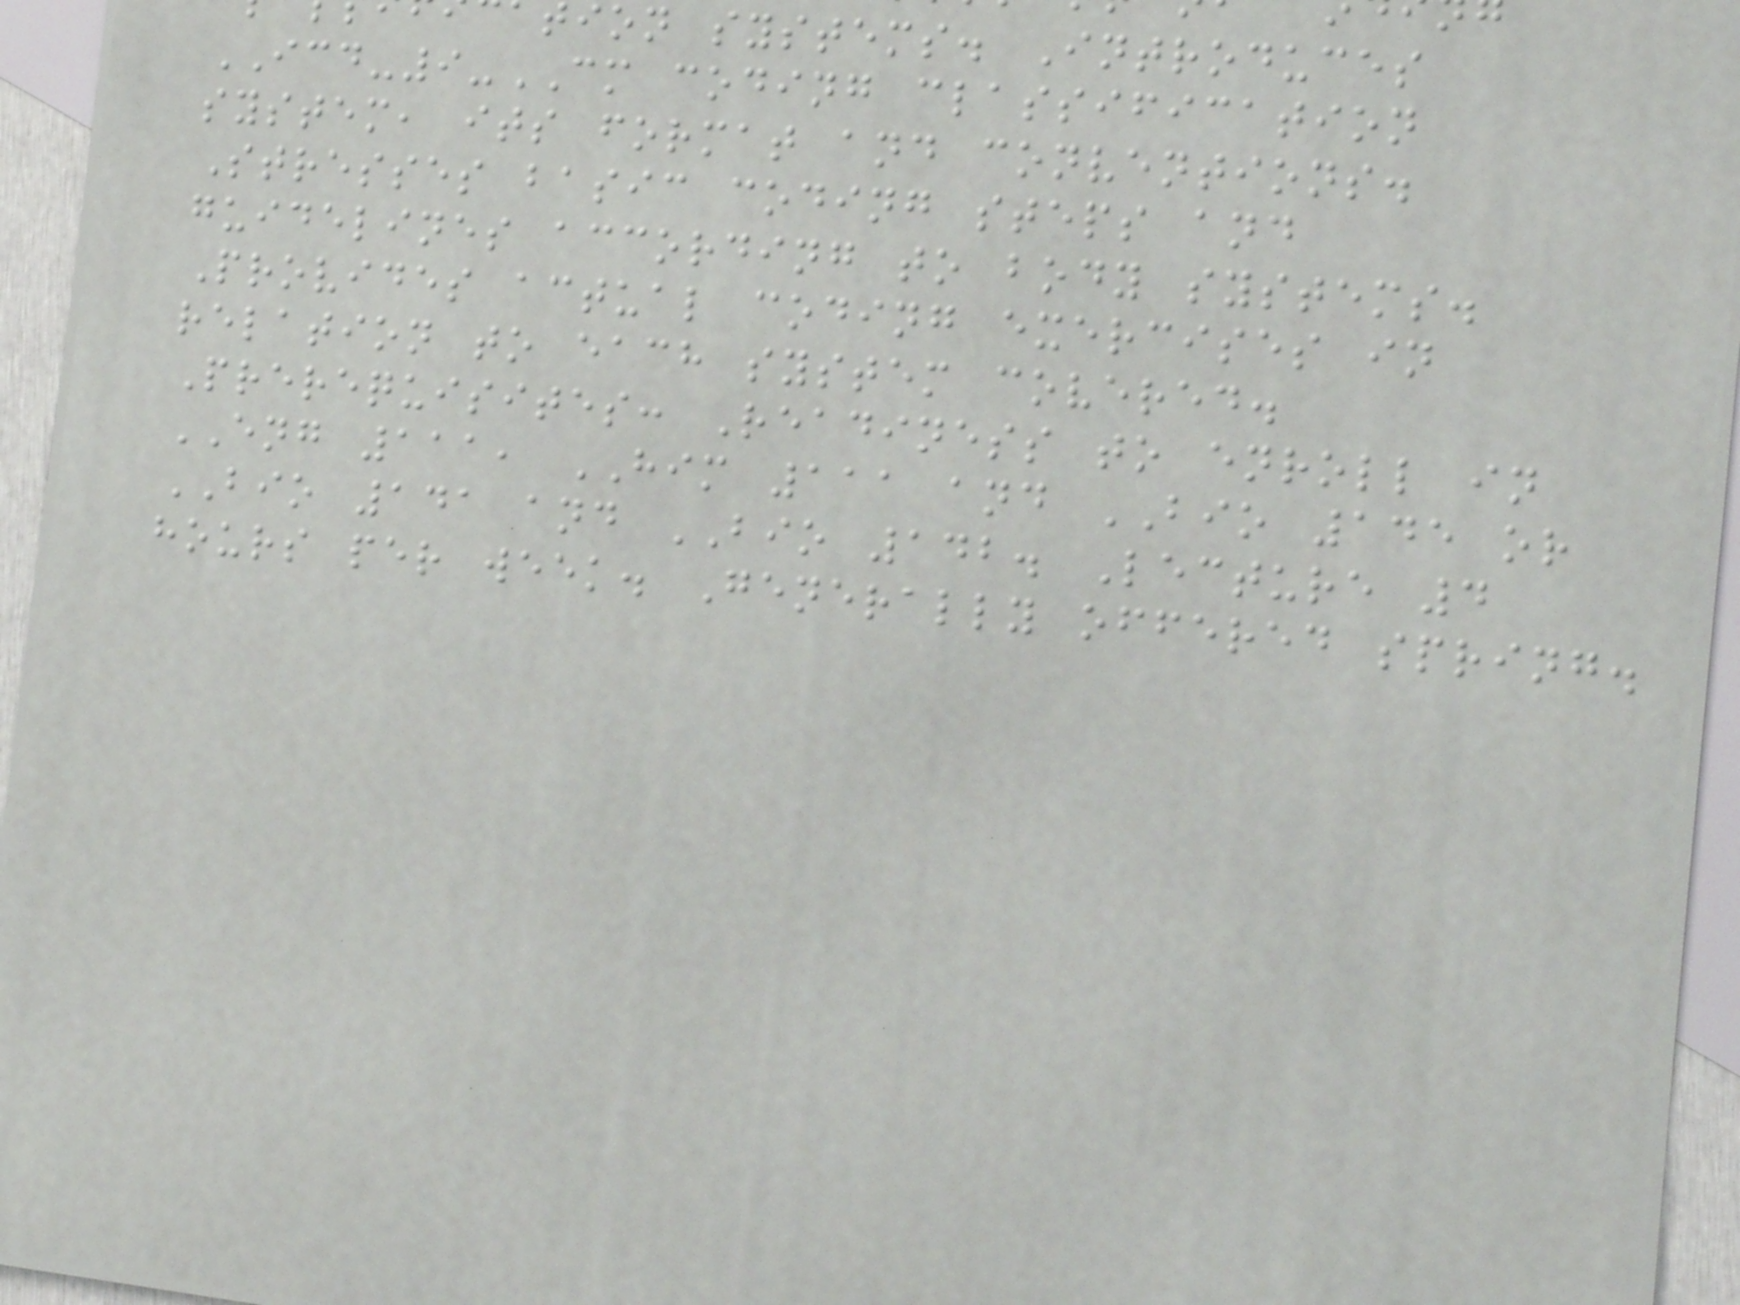ion systems. Introduces
ICD-9-CM coding classification
system, its format and conventions.
Stresses basic coding steps and
guidelines according to body systems.
Provides actual coding exercises in
relation to each system covered.
Prerequisites: Readiness to enroll in
ENG 111, HIM 111 and BIO 145 or
BIO 141 and BIO 142. Lecture 4
hours per week. Generally offered spring.
